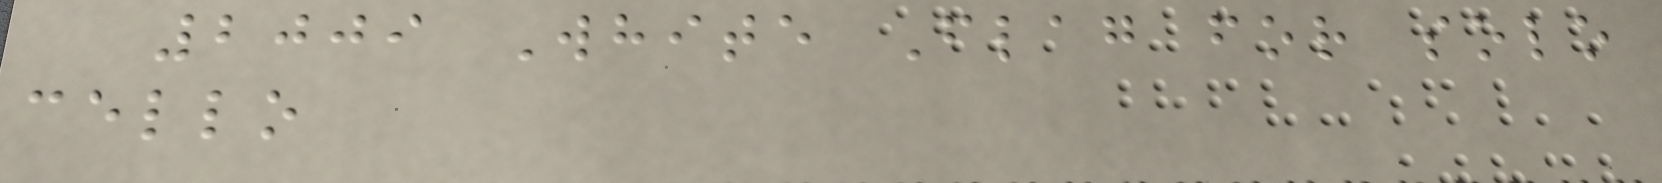2009 White Flag for solo
cello
